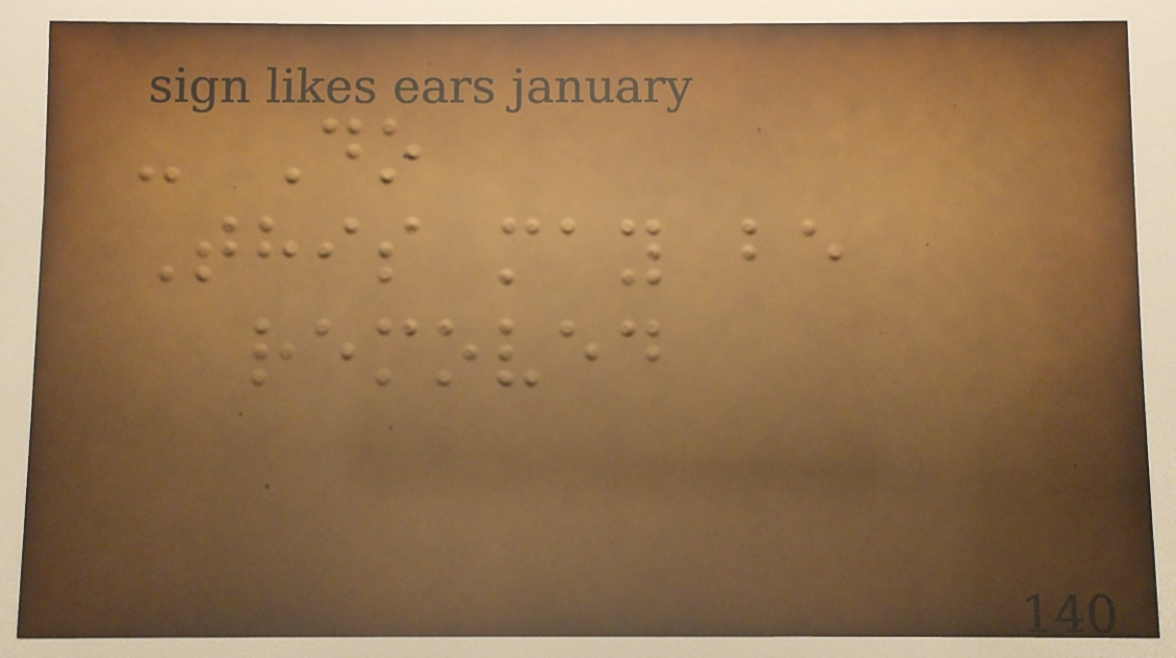- Do
This may be
removed
